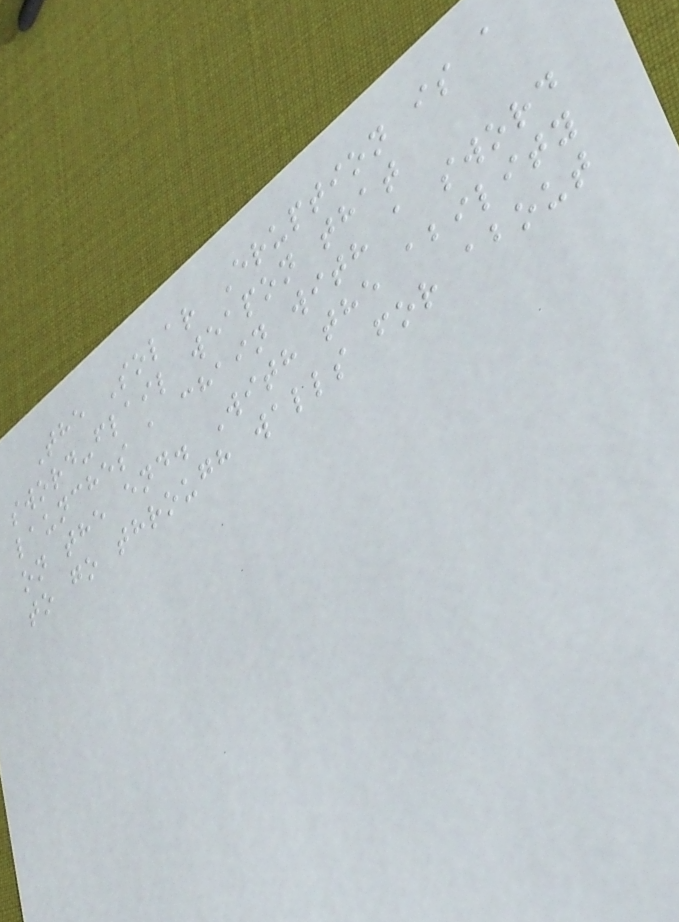The Solar Eruption is a
sword-flail weapon that
launches a chain with a sword
on the end. With the ability
to go through walls for about
